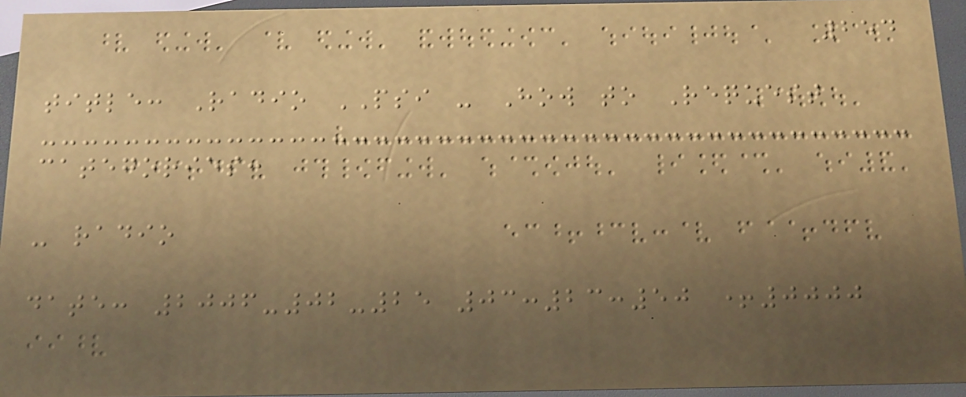254
title: Radio PSI - How to Request
categories:
- radio
date: 2006-02-25 03:23:50 +0000
